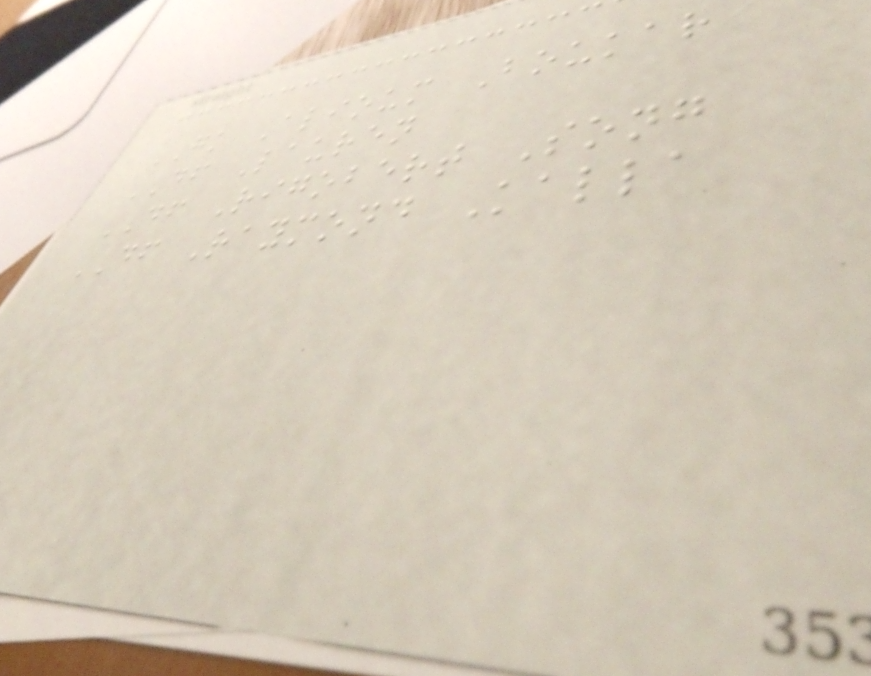GK Alioum Boukar
DF Lauren
DF Rigobert Song
DF Raymond Kalla
